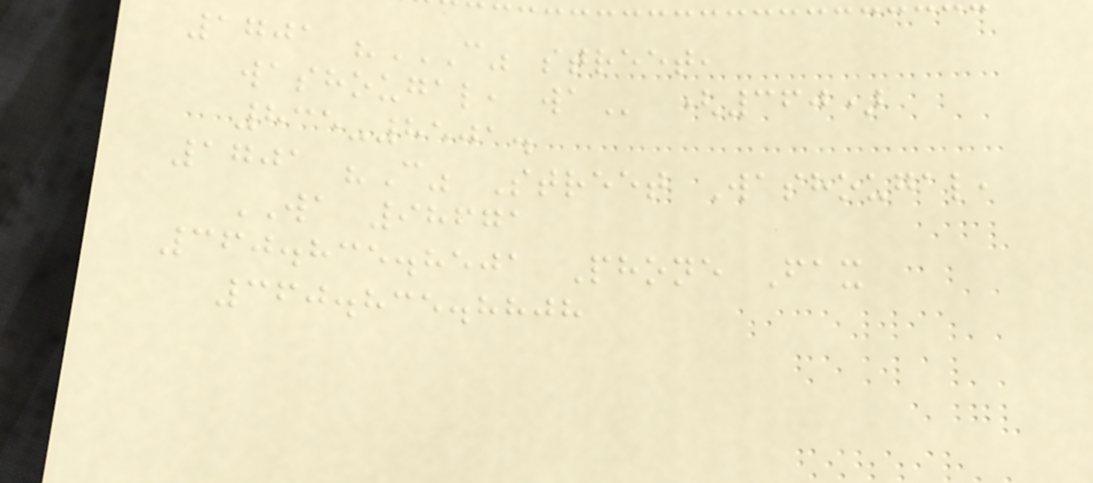1701 "C" STREET,
WASHOUGAL, WA (360)
835-8501.
1701 "C" Street Washougal,
WA 98671
360.835.8501 Phone Fax
360.835.8808
